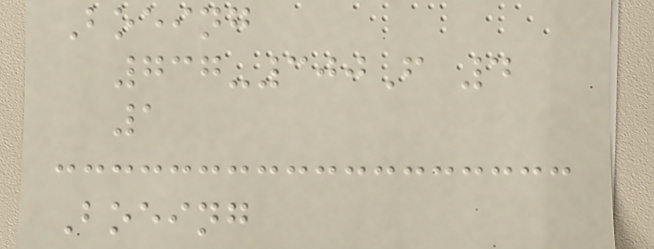Boeing
737-300F 4
1
Boeing
